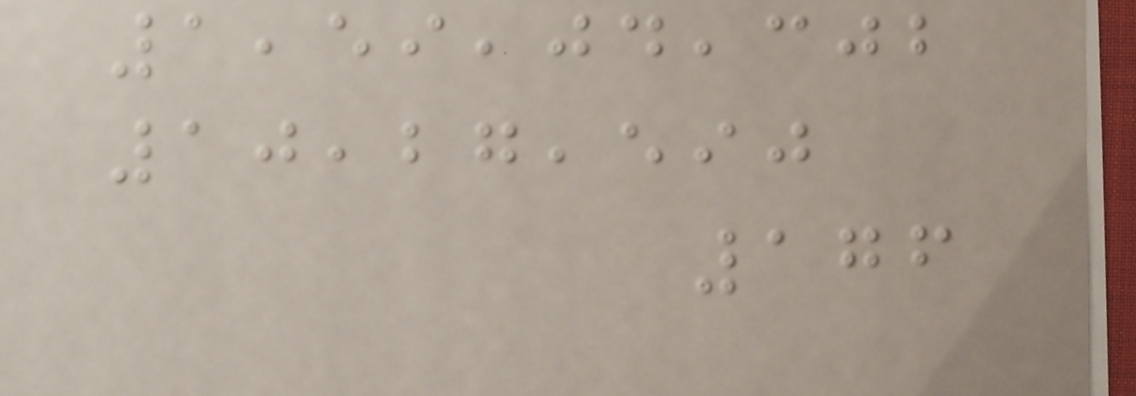1,59,04,302
10,27,590
176
